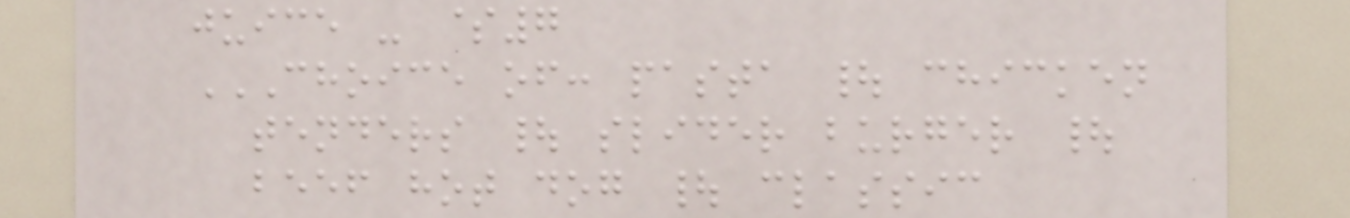juice - $7
CHOICE OF: PASTA | CHICKEN
TENDERS | SLIDER BURGER |
BEEF HOT DOG | CLASSIC
